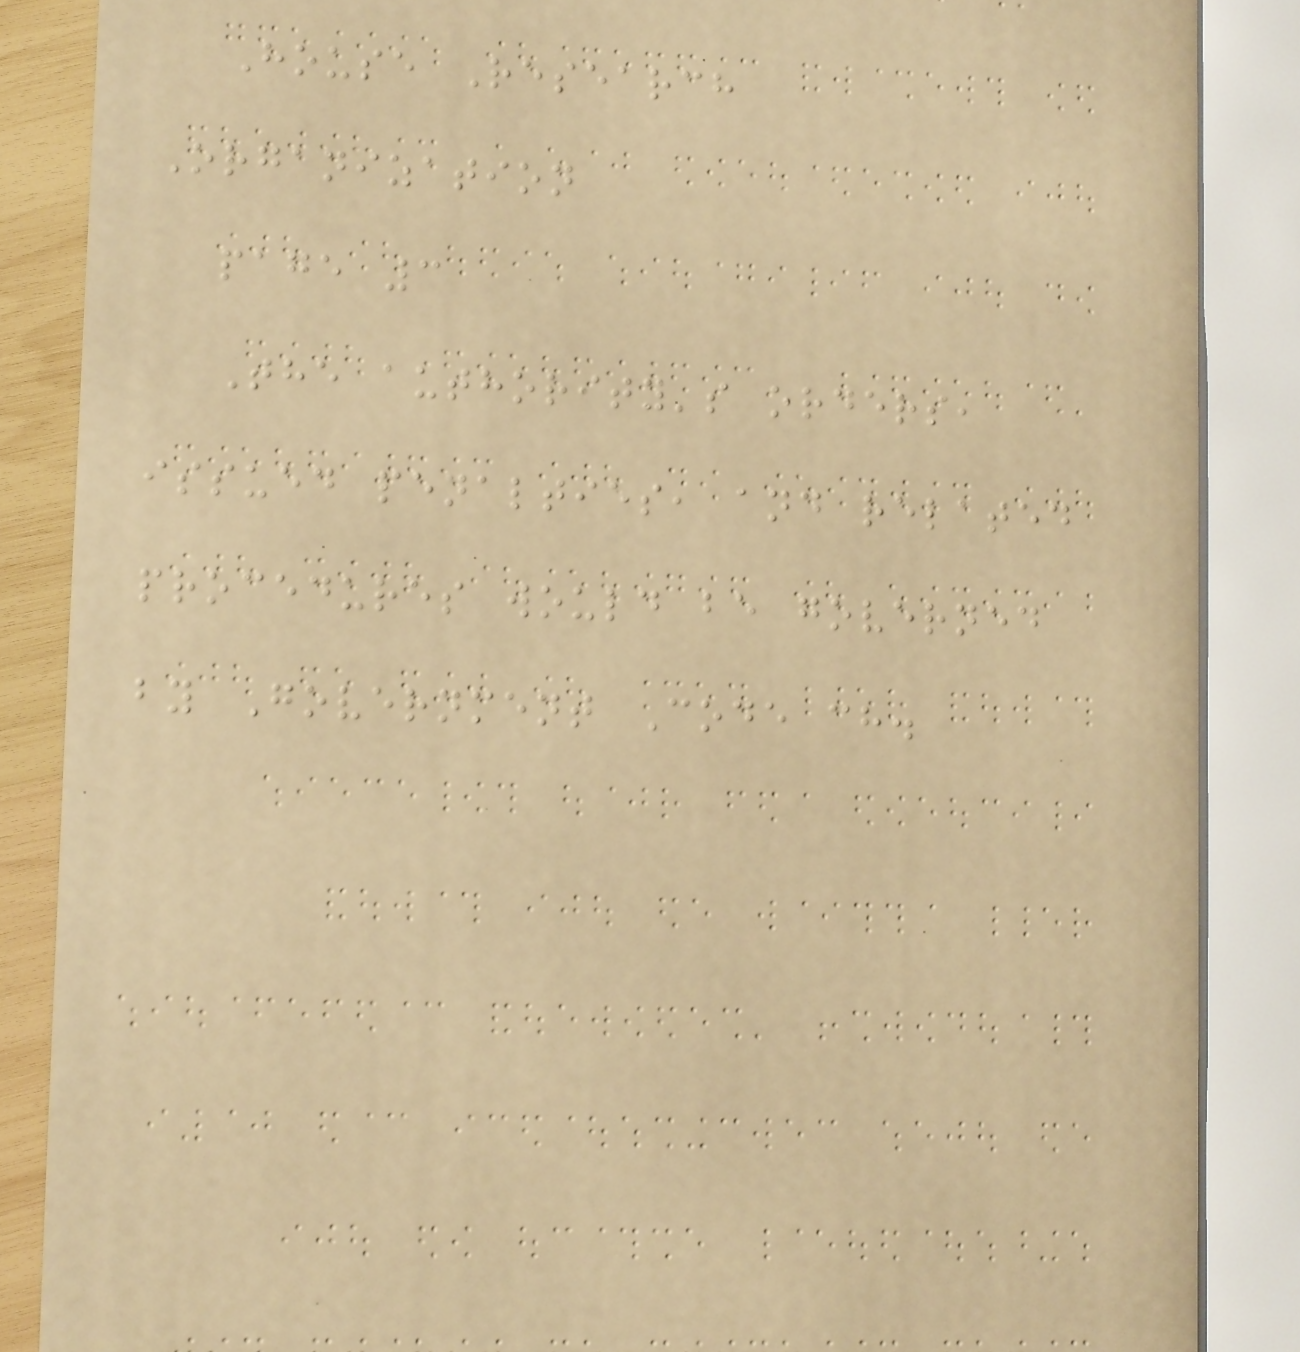House Research
Organization
page 3
The authority's orders,
issued penalties, and related
procedures would be governed
by Government Code ch.
